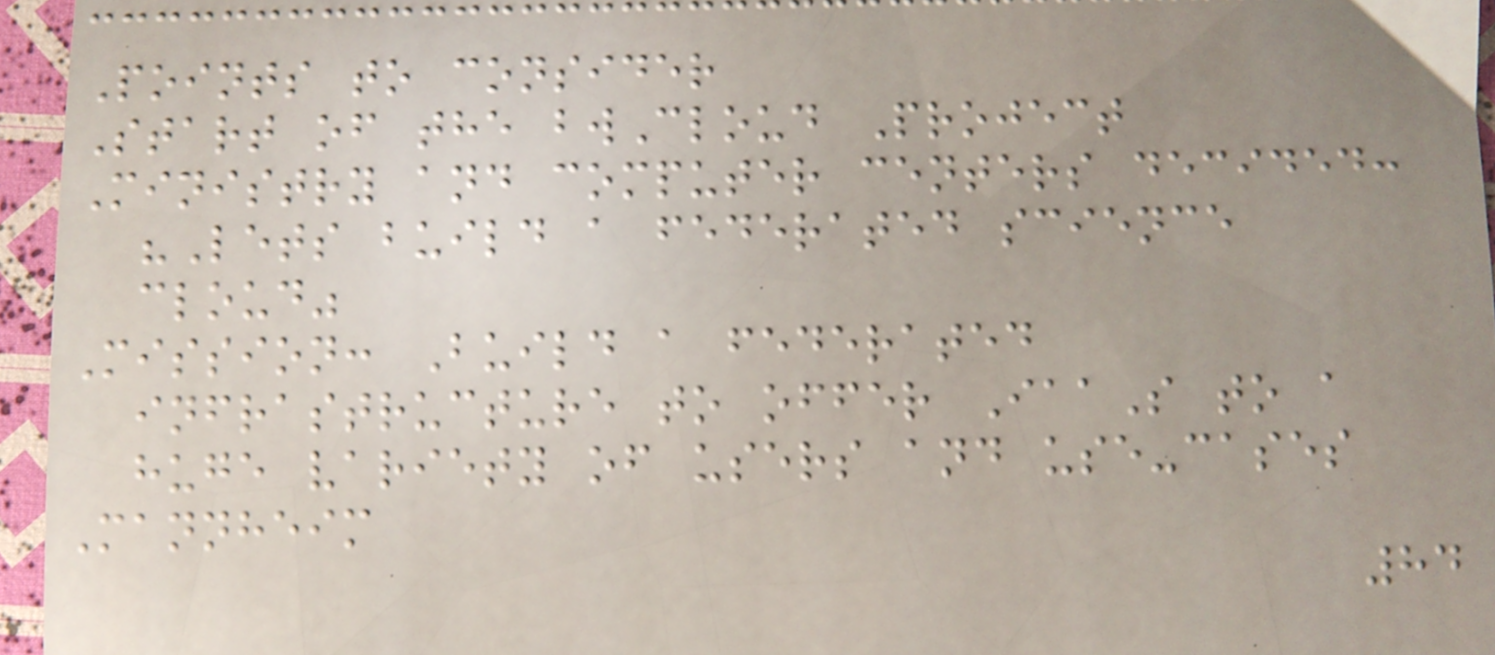Points to consider
Start of the bwCloud Project
Ministry and computer centers decided:
"Lets build a federated science
cloud"
Mission: Build a federated
infrastructure to offer IaaS to a
huge variety of users and use-cases
Mannheim
84
